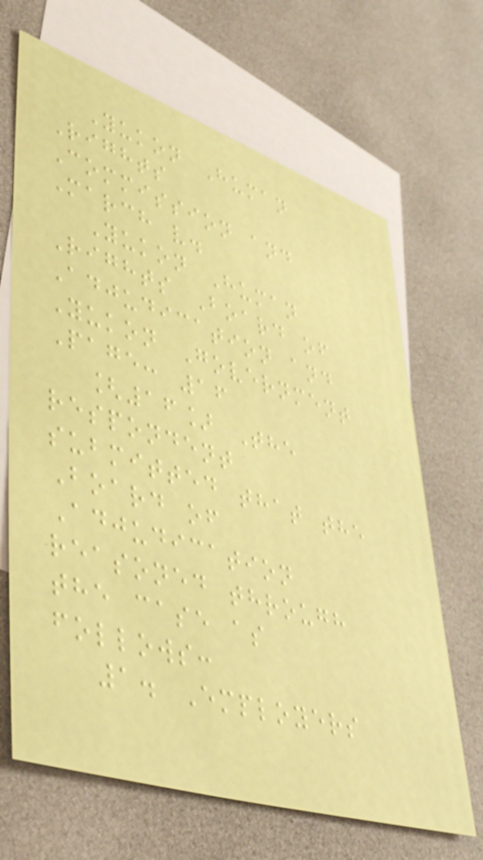Yukon Human
Rights
Commission and
March v.
Yukon Human
Rights Board of
Adjudication and
Yukon Government
Page: 16
[16] The
respondent
submitted that the
Board of
Adjudication
reasoned through
the case as
follows:
1. Employers
